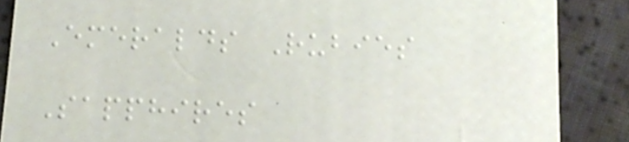Emeralds Rubies
Sapphires
